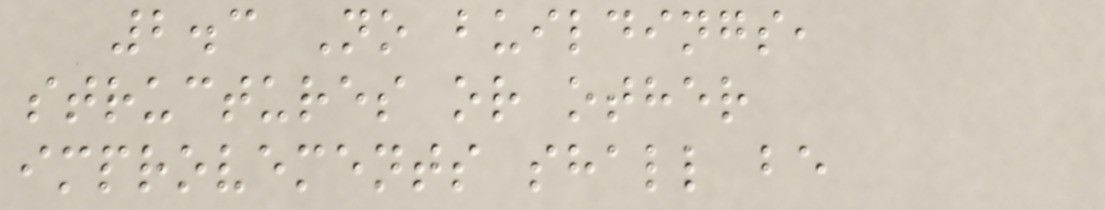2.3 No buildings,
structures or other
improvements shall be
